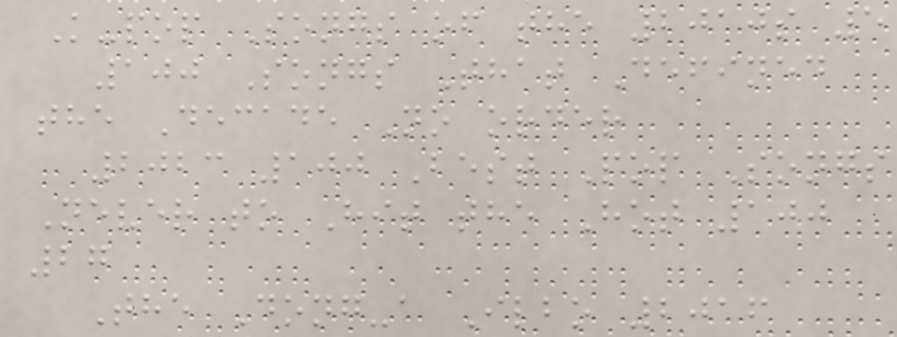K-pop Songs of the 2010s 5
100 Songs That Defined
the Decade No order
2023 100 Best Pop Songs
Never to Hit the Hot 100
27
The Dong-a Ilbo 2016
